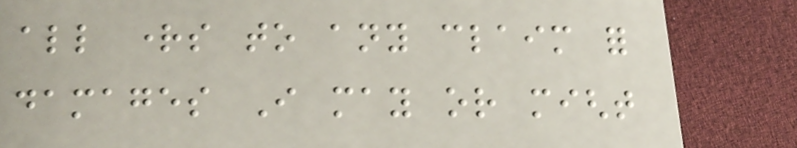all rights to any claim for
damages I may or might
